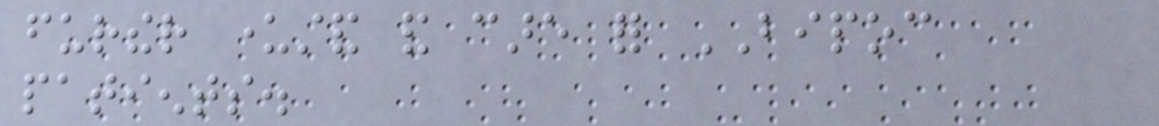further understand and care for BIPOC
patients.
